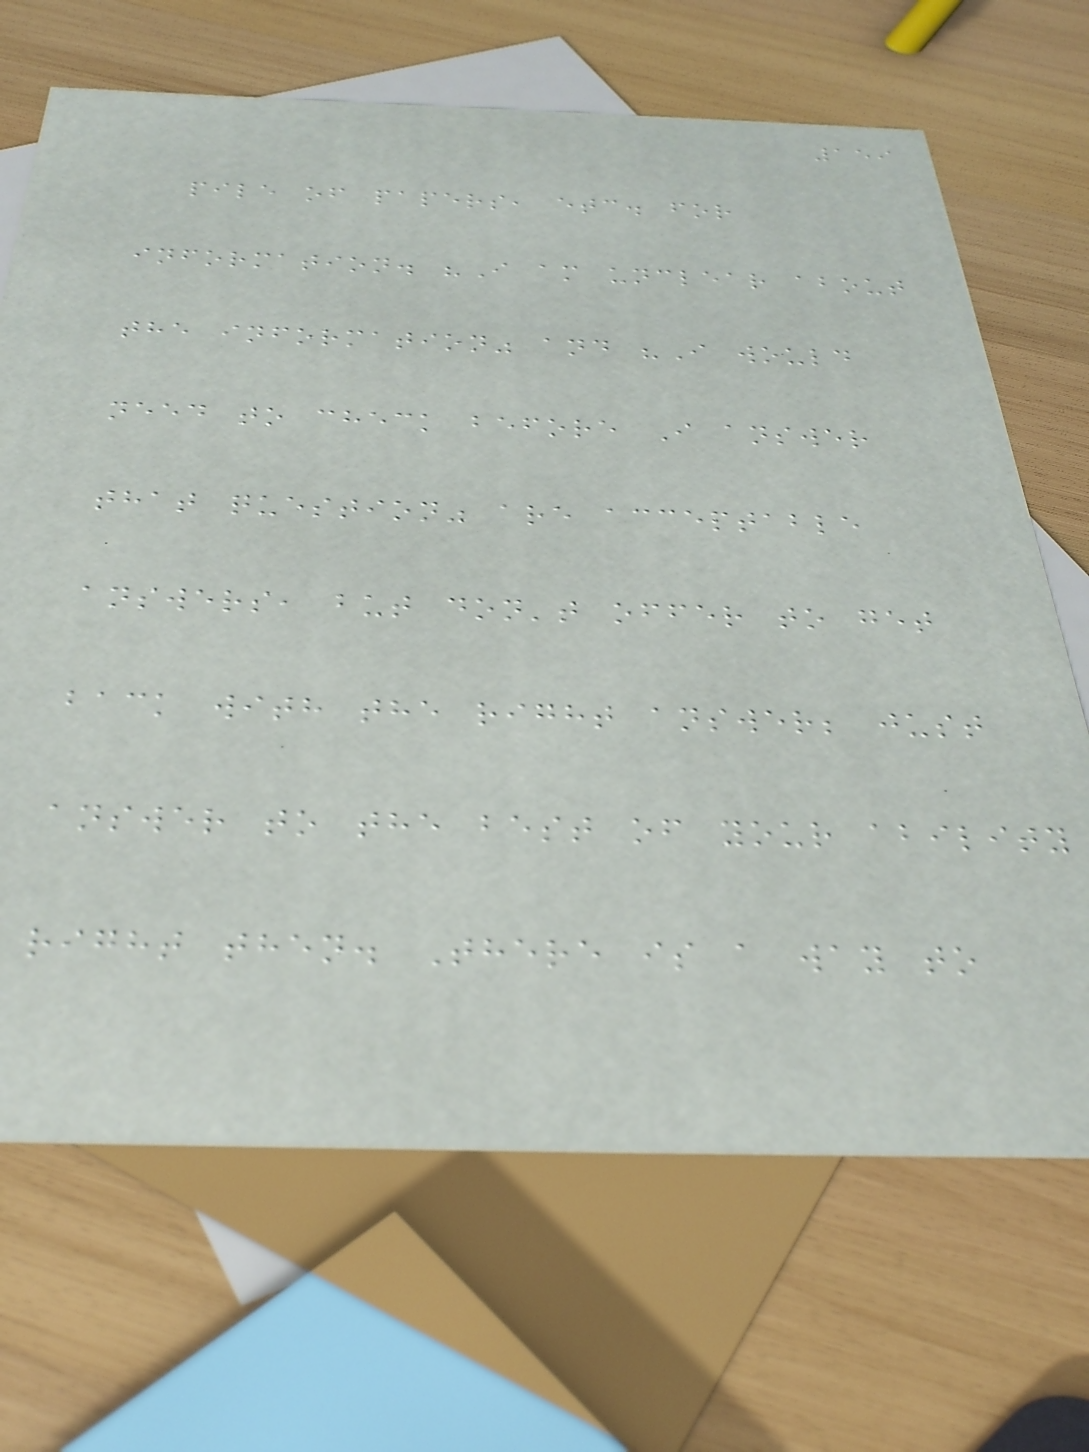159
pile of papers, etc. for
information. "I am unclear about
the information" and "I would
need to check before I answer
that question" are acceptable
answers, but don't offer to get
back with the right answer; just
answer to the best of your ability
right then. There is a way to
